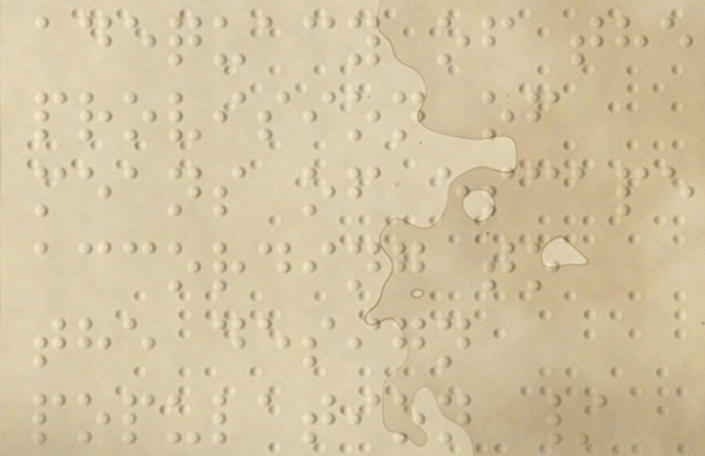adequacy of the
provision of
means of escape
according to
the design
population /
